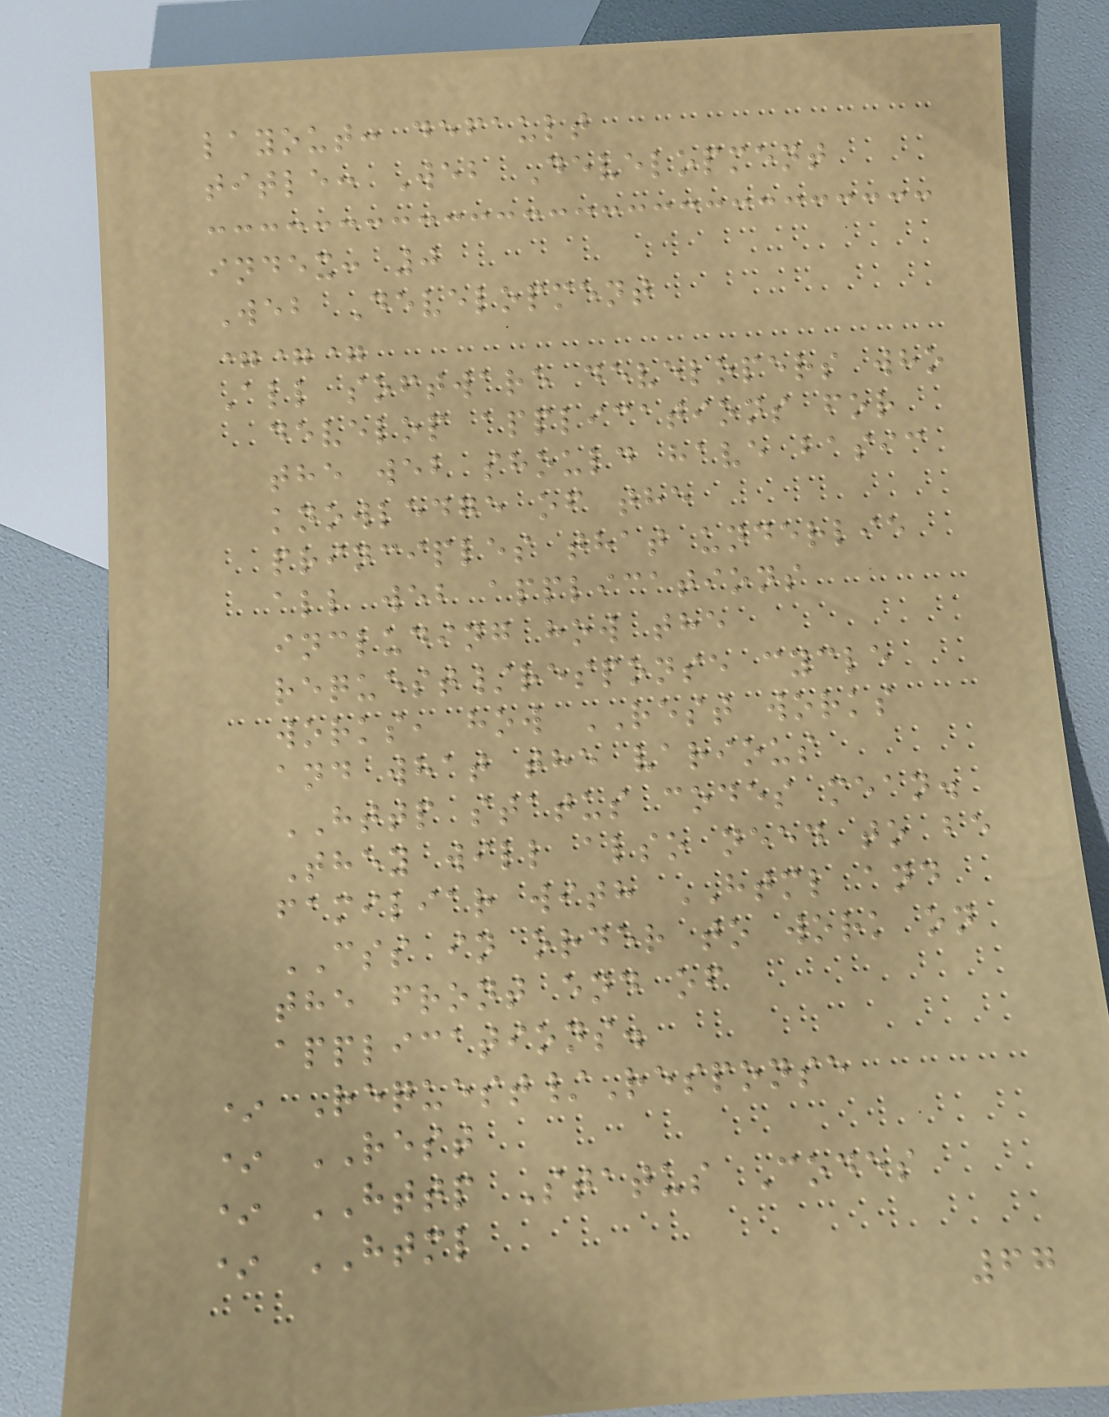layout: default
title: Web Development
index: 0
Web Development
===
All software developers who
develop applications for
the web should have basic
knowledge of the
principles that underlie
all web applications
including how the
request/response cycle
works, how REST works
and what the various
HTTP status codes mean.
They will also need to be
familiar with HTML and
CSS in order to work on
the front end of
applications.
* Request/Response
* REST
* HTTP Status Codes
* HTML
67
